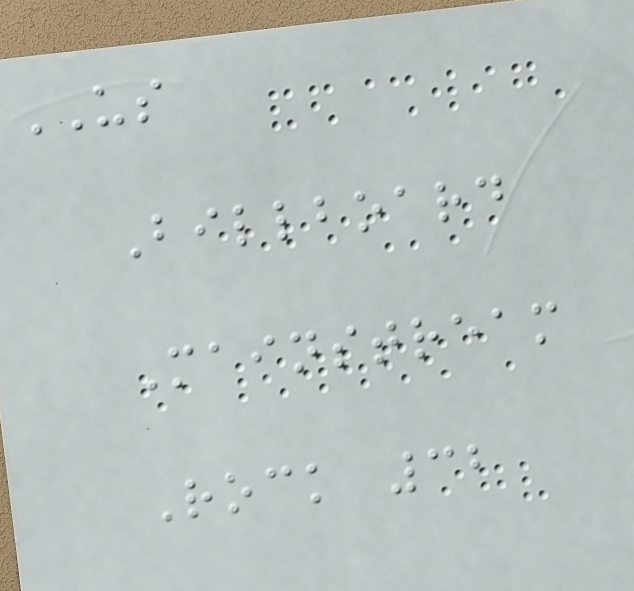US
Billboard
Mainstream
Rock 32
